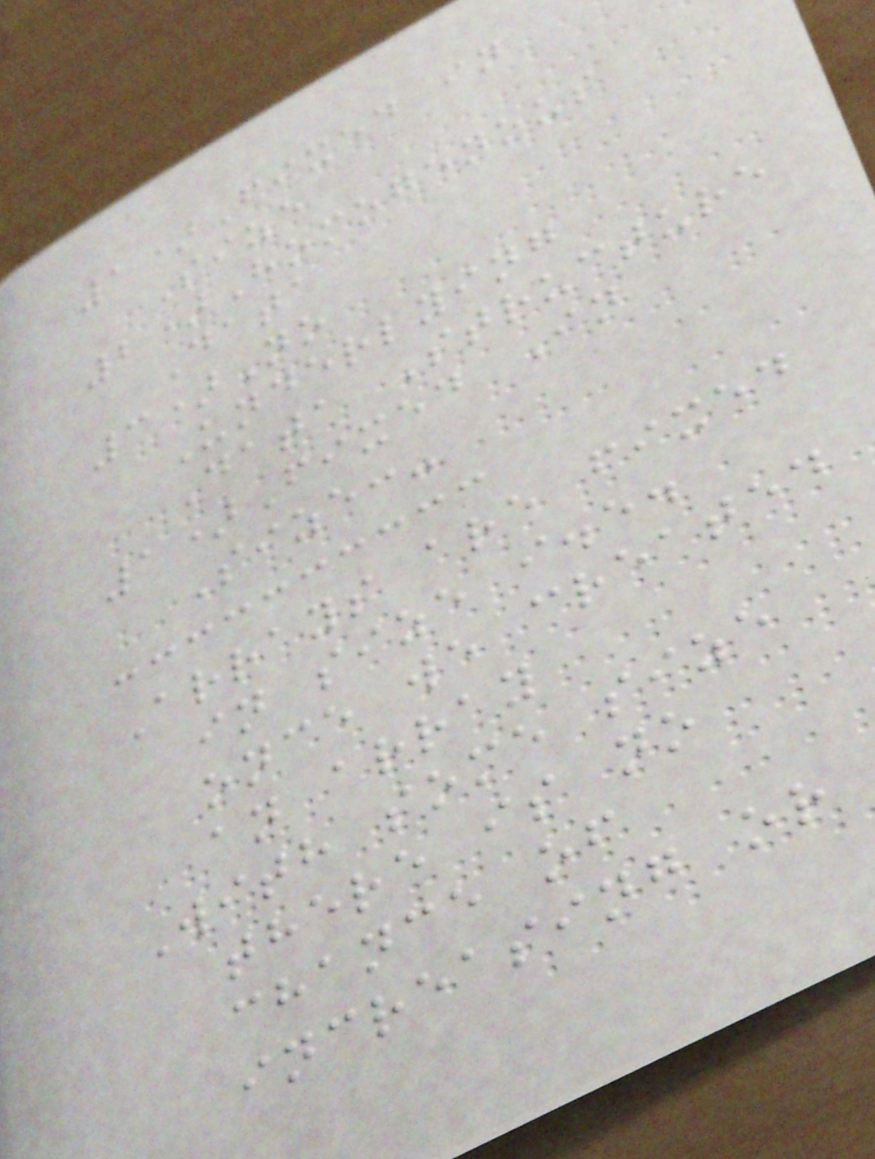1)Fixed in
Size
2)Homogenous
Data
3)No
Underlying
Data Structure
1)Fixed In
Size:-
Arrays are fixed
in size i.e.
once we created
an array
With some size
there is no
chance of
increasing or
